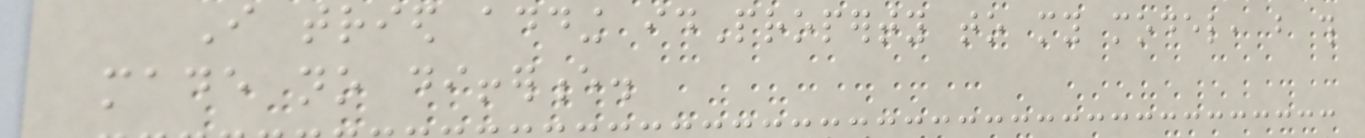I tried adding idProperty to my model, but this
made no difference.
